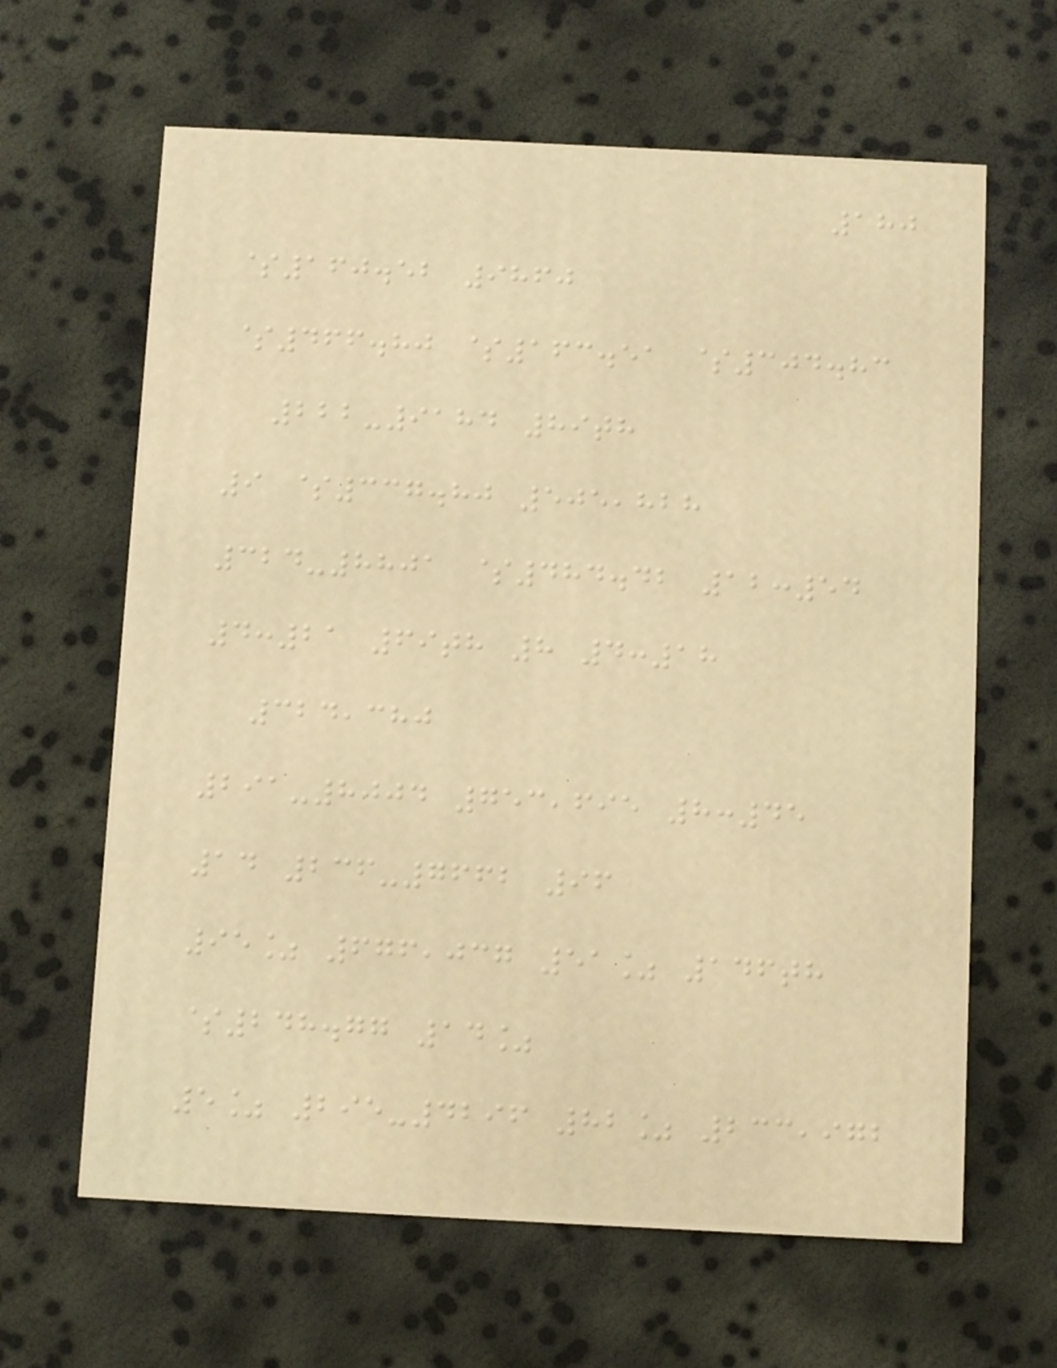180
$160.52 9860
$466.80 $163.51 $304.83
222-9184 89th
9 $337.80 505,828
324-8801 $484.42 12:54
4:21 69th 8 4:18
324,380
291-8004 753,695 8:45
14 236-7662 96
95% 676,037 51% 146th
$248.77 14%
5% 295-4296 82% 233,972
